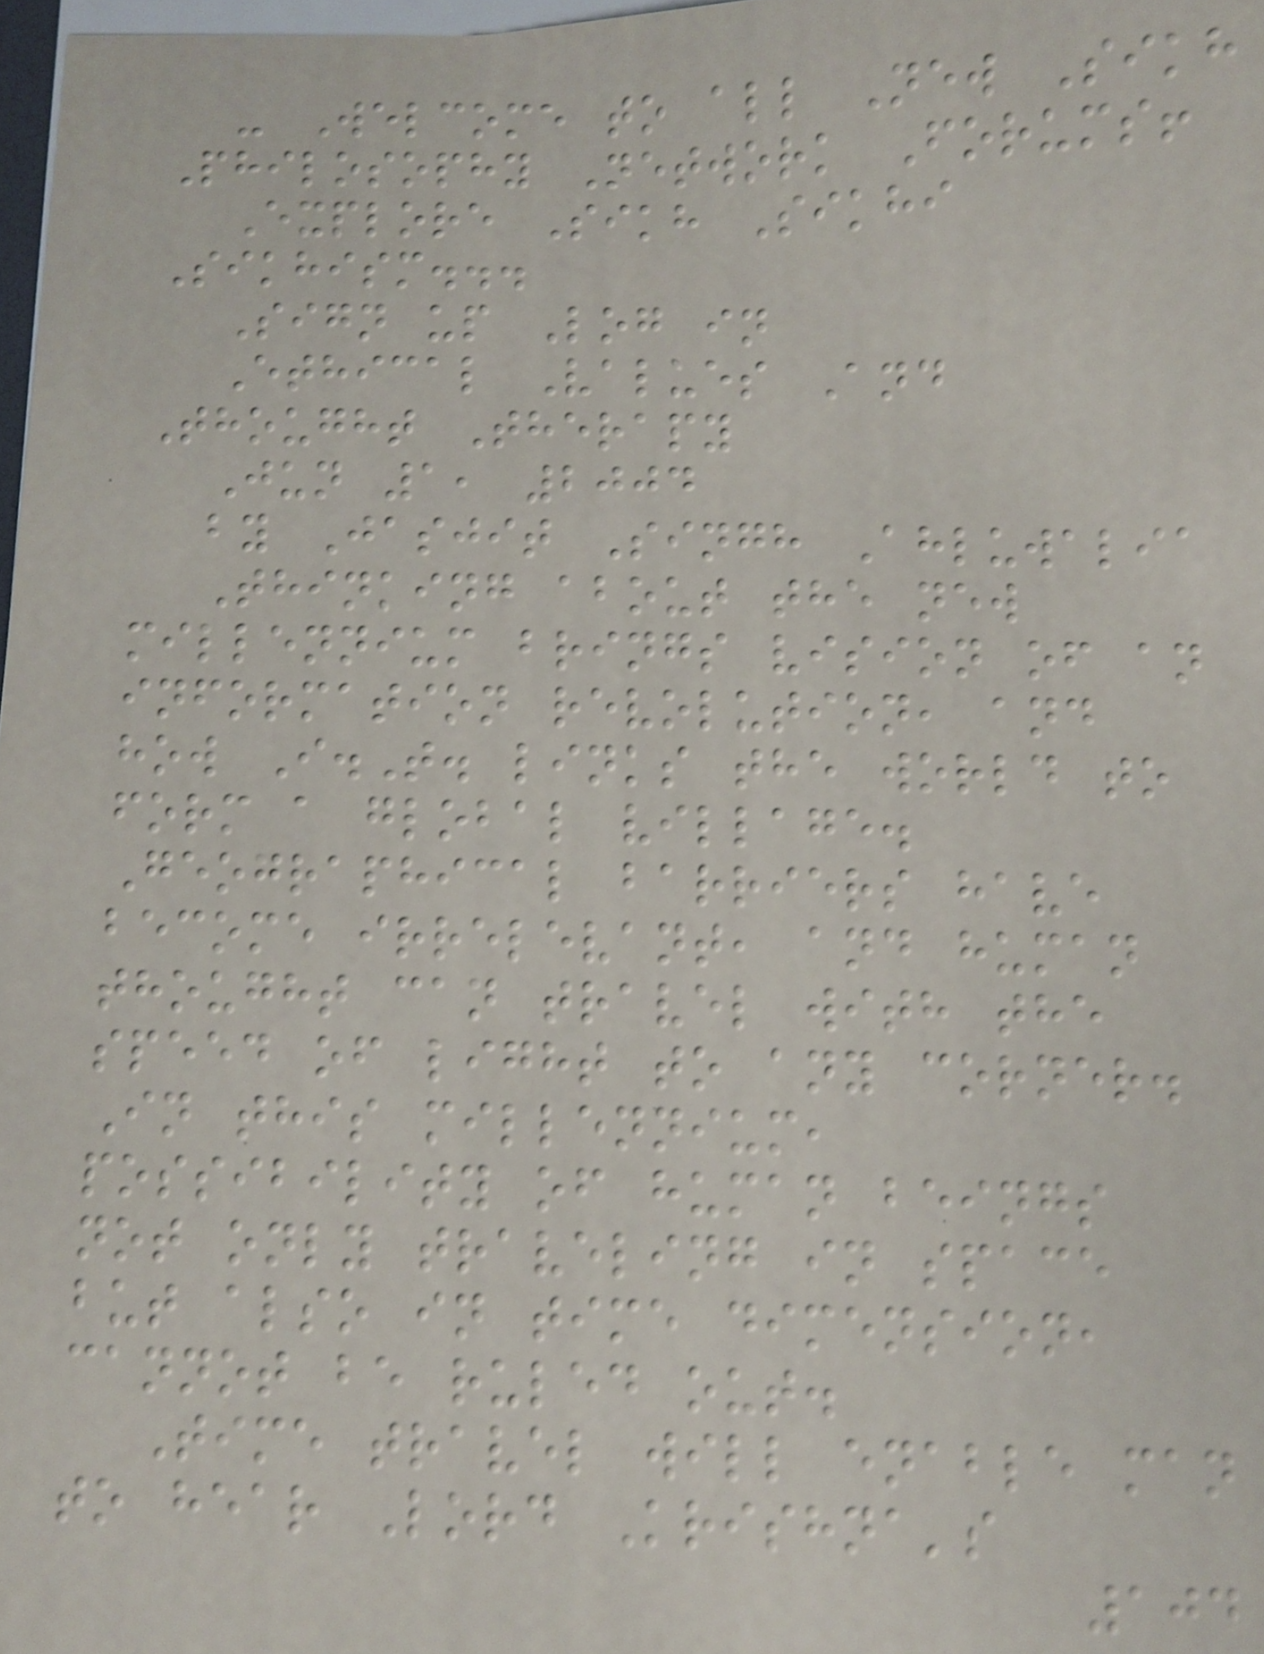- Welcome to all New Sikh
Philosophy Network Forums!
Explore Sikh Sikhi
Sikhism...
Sign up Log in
Ethical Values And
Thought Therapy
Jun 1, 2004
by Jasjit Singh Ahluwalia
Thinking about the new
millennium brings vision of an
information revolution, and
how I.T. links the world to
form a global village.
Geographical barriers have
become irrelevant, and human
thought can travel with the
speed of light to any corner.
In this millennium,
possibility of human beings
not only traveling in space
but also in time dimension,
cannot be ruled out.
Time travel will enable man
to hear Lord Krishna's
104
